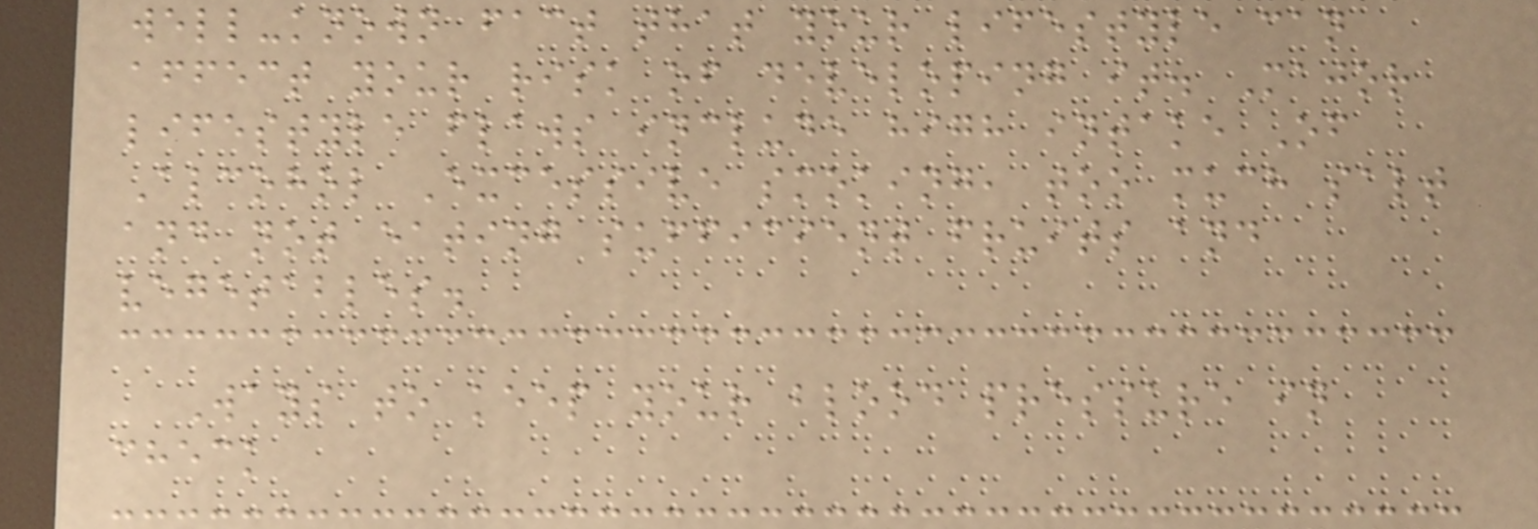well-known fact that your lifestyle can
affect your risk of developing it. Major
lifestyle flaws include high intake Of
Alcohol Excessive smoking, too much salt
and not eating sufficient fruits and
vegetables.
Ways to keep your blood pressure in
check
